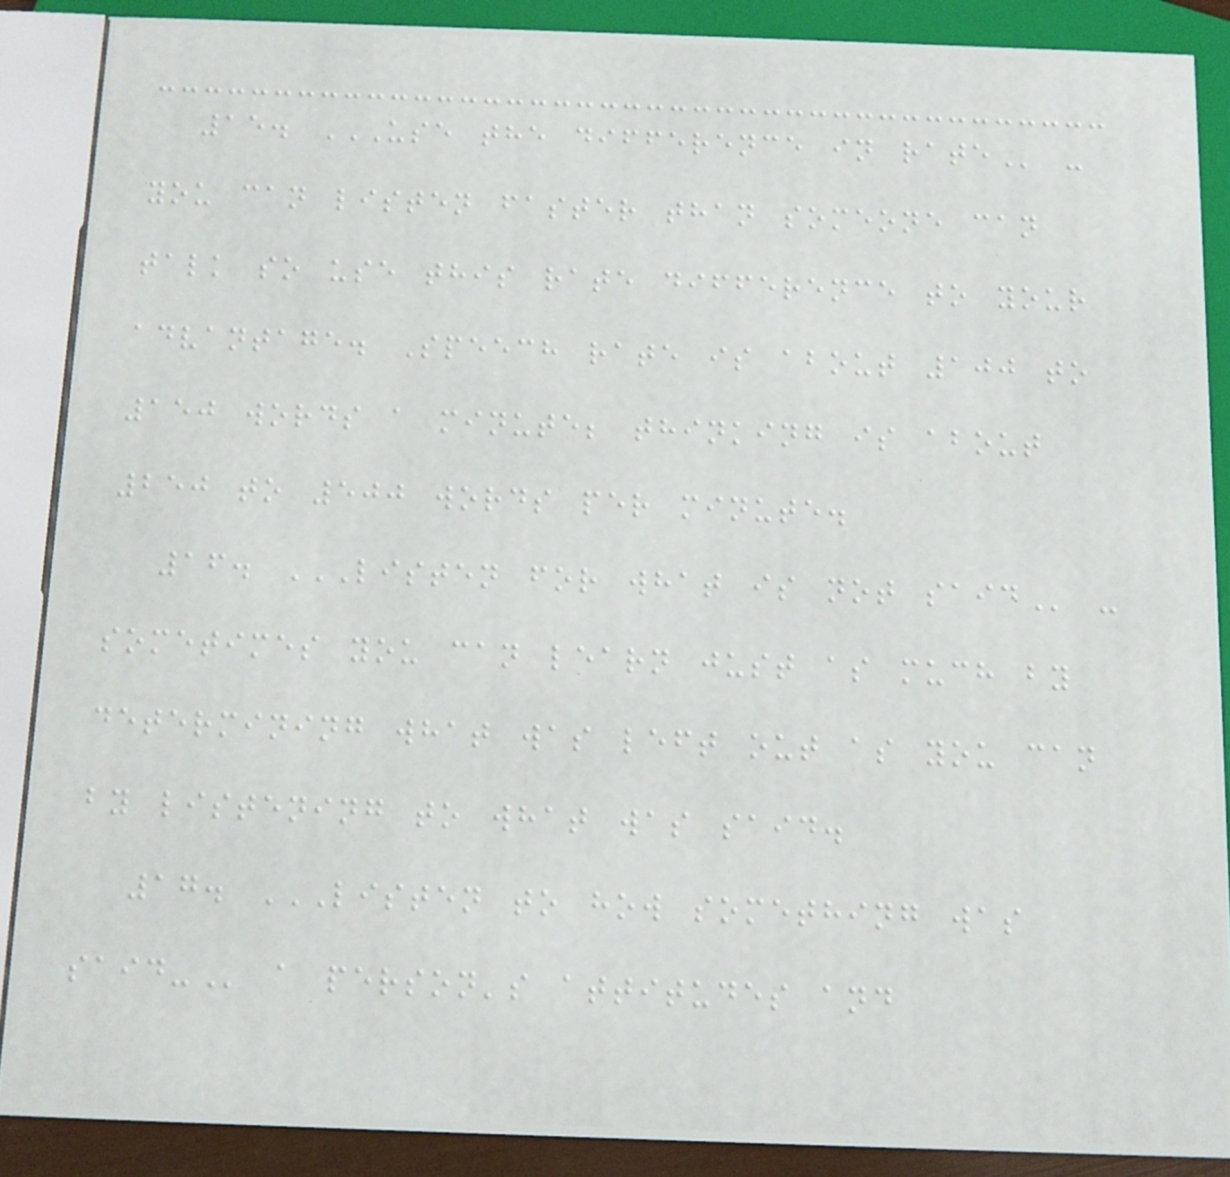15. USE THE DIFFERENCE IN RATE -
you can listen faster than someone can
talk so use this rate difference to your
advantage. Speech rate is about 100 to
150 words a minute; thinking is about
250 to 500 words per minute.
16. LISTEN FOR WHAT IS NOT SAID -
sometimes you can learn just as much by
determining what was left out as you can
by listening to what was said.
17. LISTEN TO HOW SOMETHING WAS
SAID- a person's attitudes and
